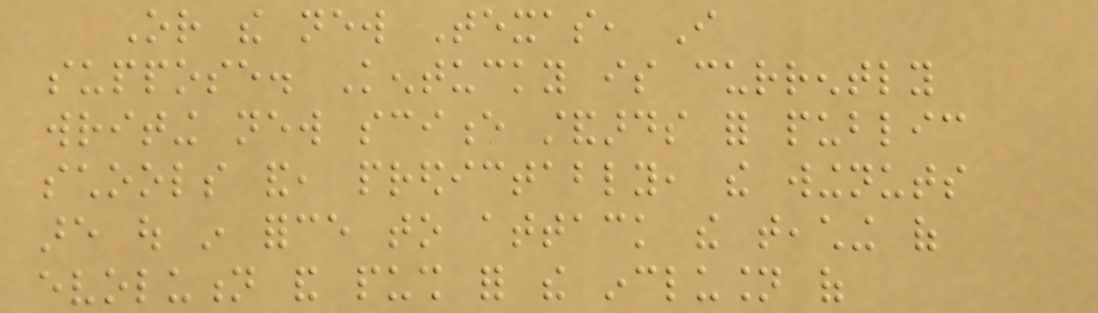Or the new Texas, I
suppose. Kentucky is currently
writing new science standards for public
schools and, predictably, the wingnuts
are out in force to attack the teaching of
evolution and push for the inclusion of
